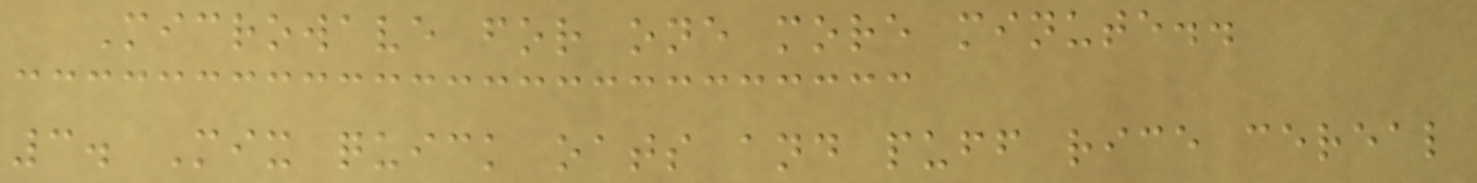Microwave for one more minute..
3. Mix quick oats and puff rice cereal
